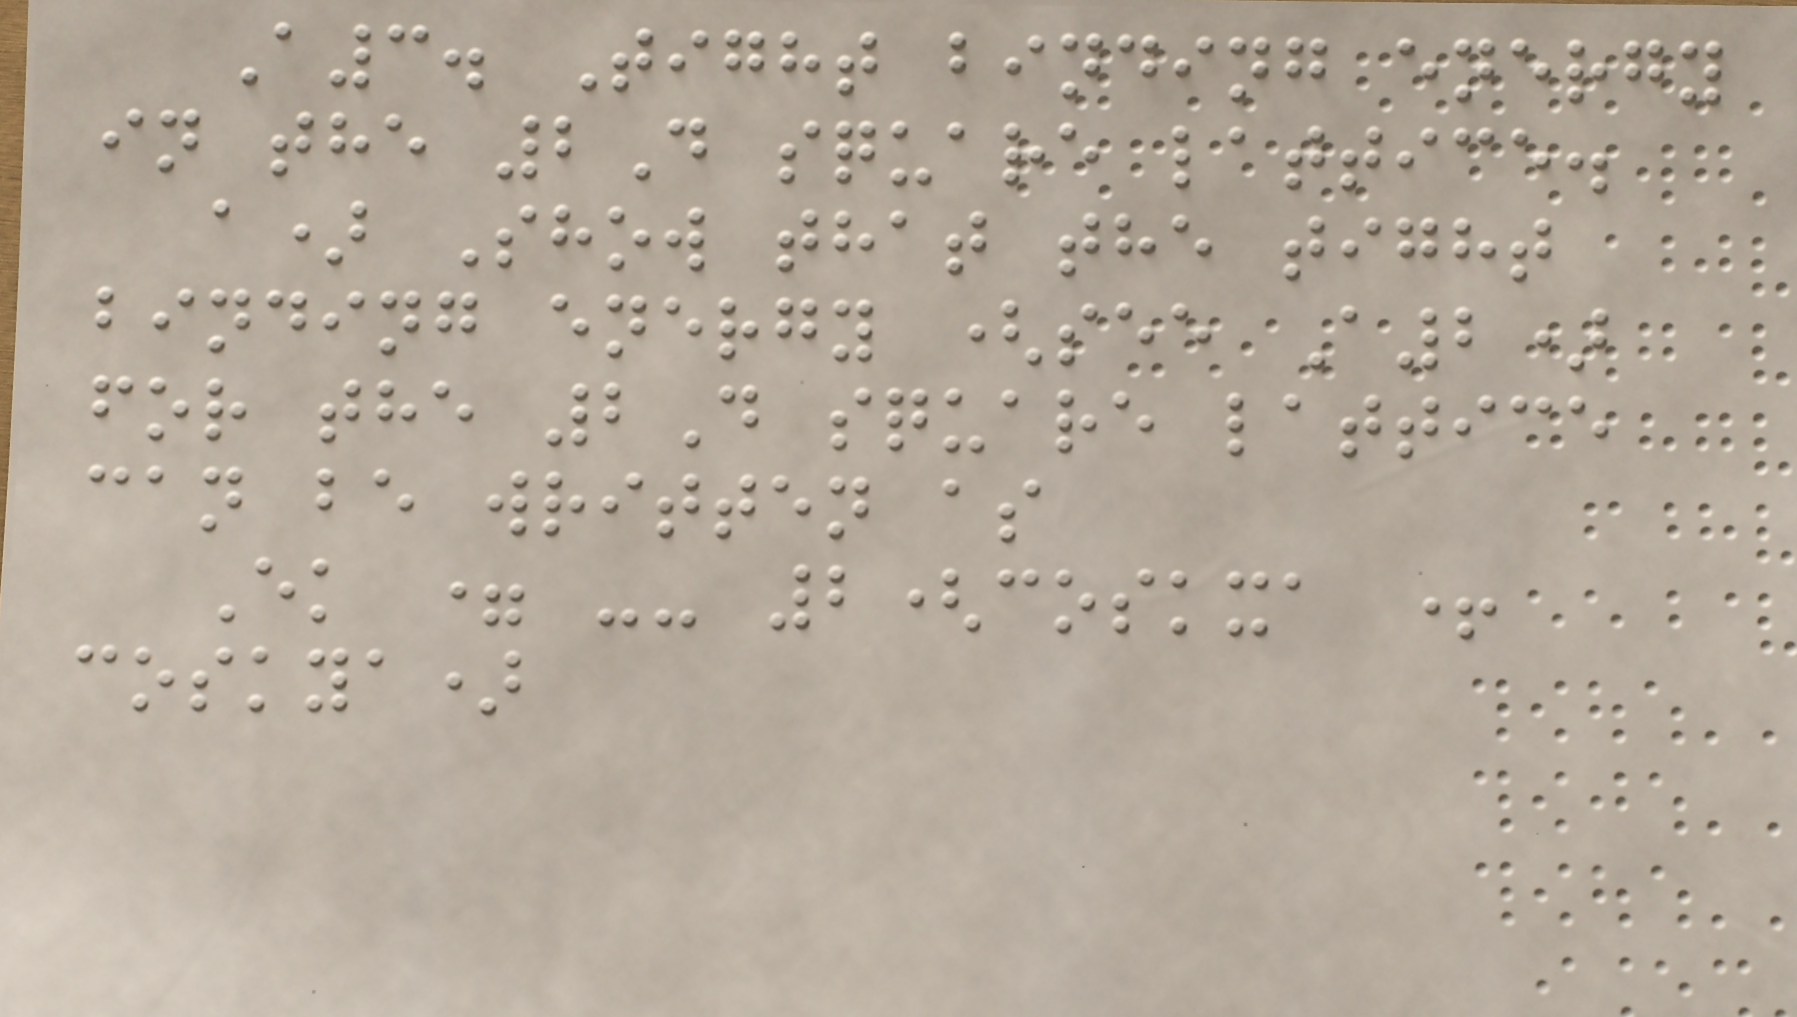A3. Tight binding energy
in the 2D square lattice.
a) Show that the tight
binding energy (see A2)
for the 2D square lattice
can be written as
Ek = -- 2(coskxa +
coskya)
